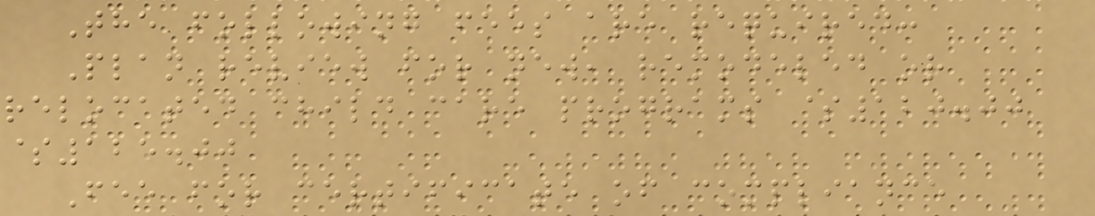The following fees are required:
Plan review for new, remodeled or
relocated child care programs $120.00
$125.00
Fee for certificate of compliance
